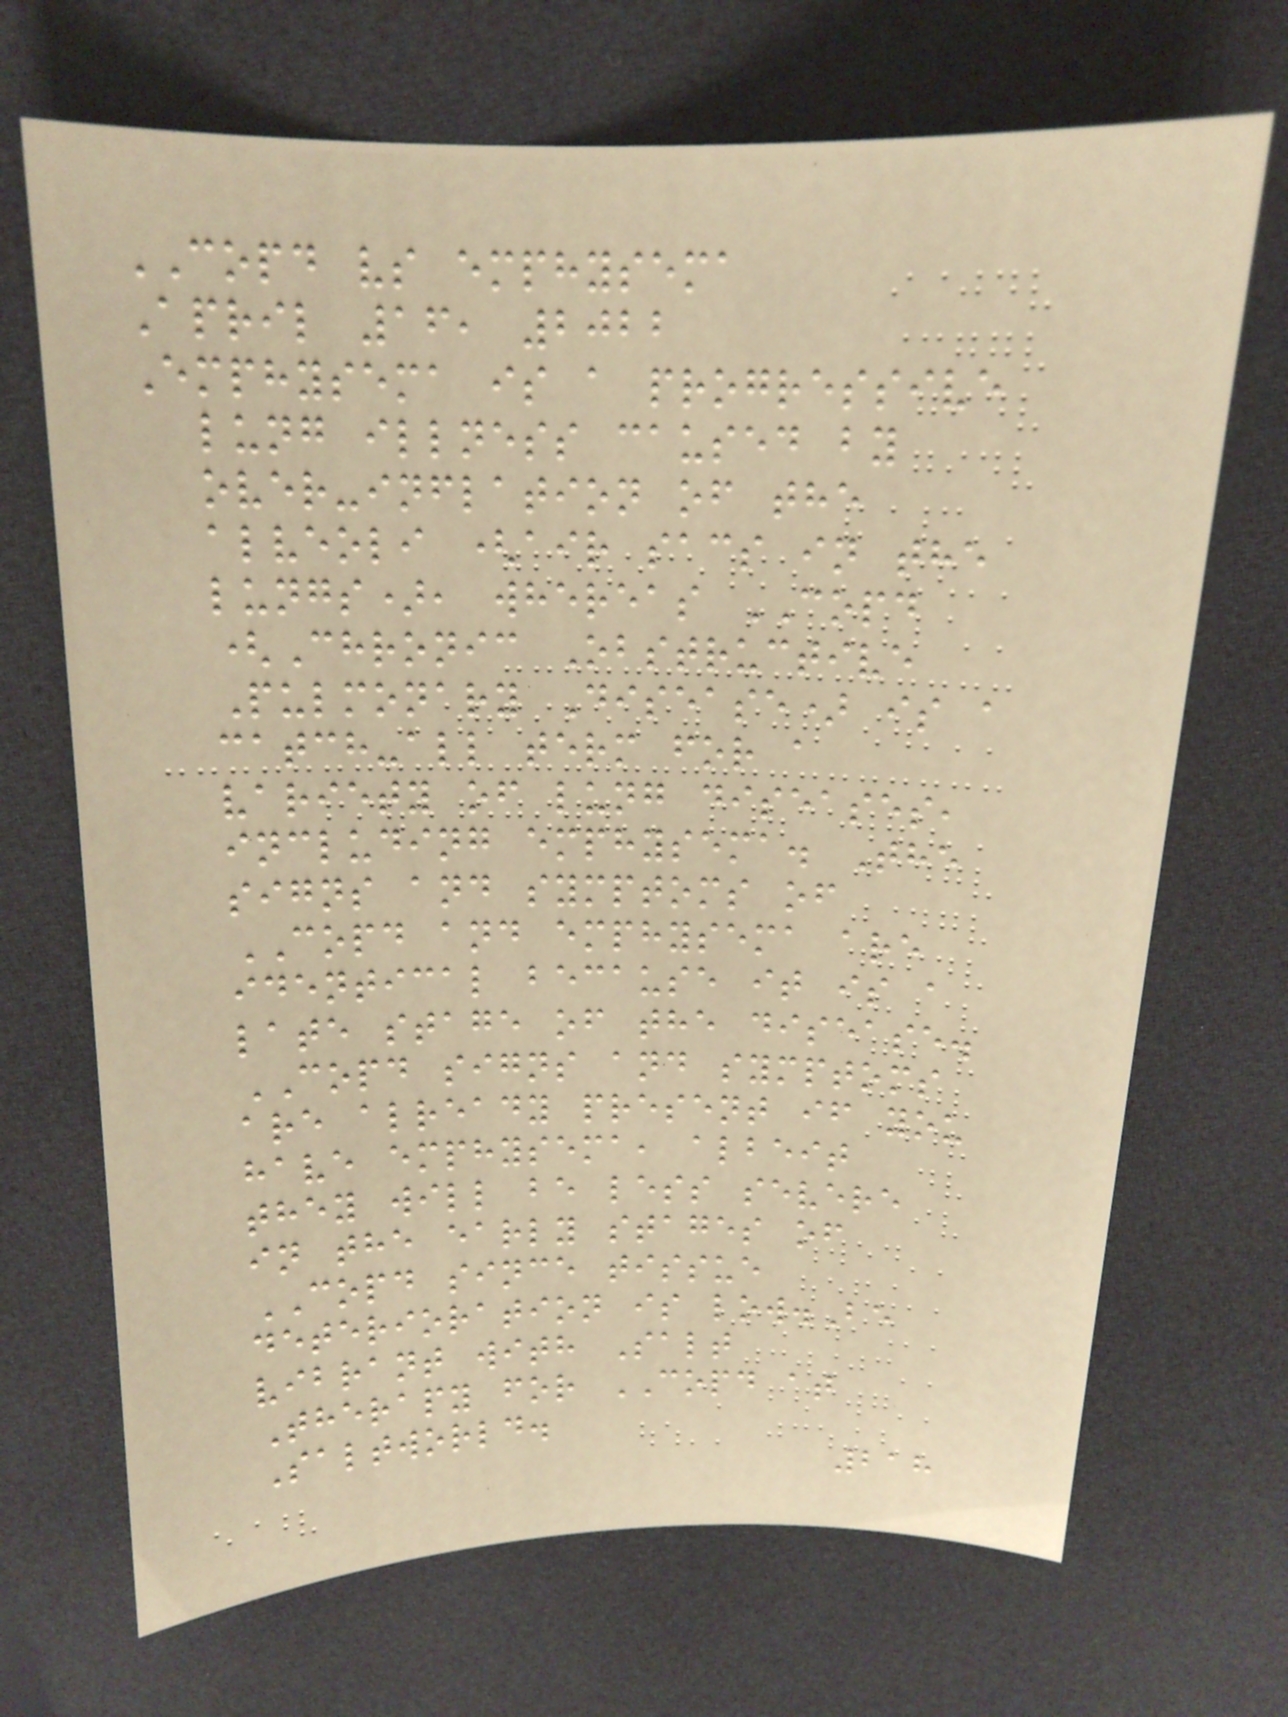COPD vs emphysema
April 16, 2022
Emphysema is a progressive
lung illness caused by
over-inflation of the
alveoli (air sacs in the
lungs), whereas COPD
(Chronic Obstructive
Pulmonary Disease) is a
catch-all term for a
variety of lung diseases,
including emphysema. The
signs and symptoms of
COPD and emphysema are
identical because it is a
late stage of the disease.
COPD signs and symptoms
are already present if you
have emphysema, albeit
they will be less severe
in the early stages of
COPD since tissue
deterioration is low.Be
vibrant with Salt
Therapy for COPD at
Saltworld.
218
